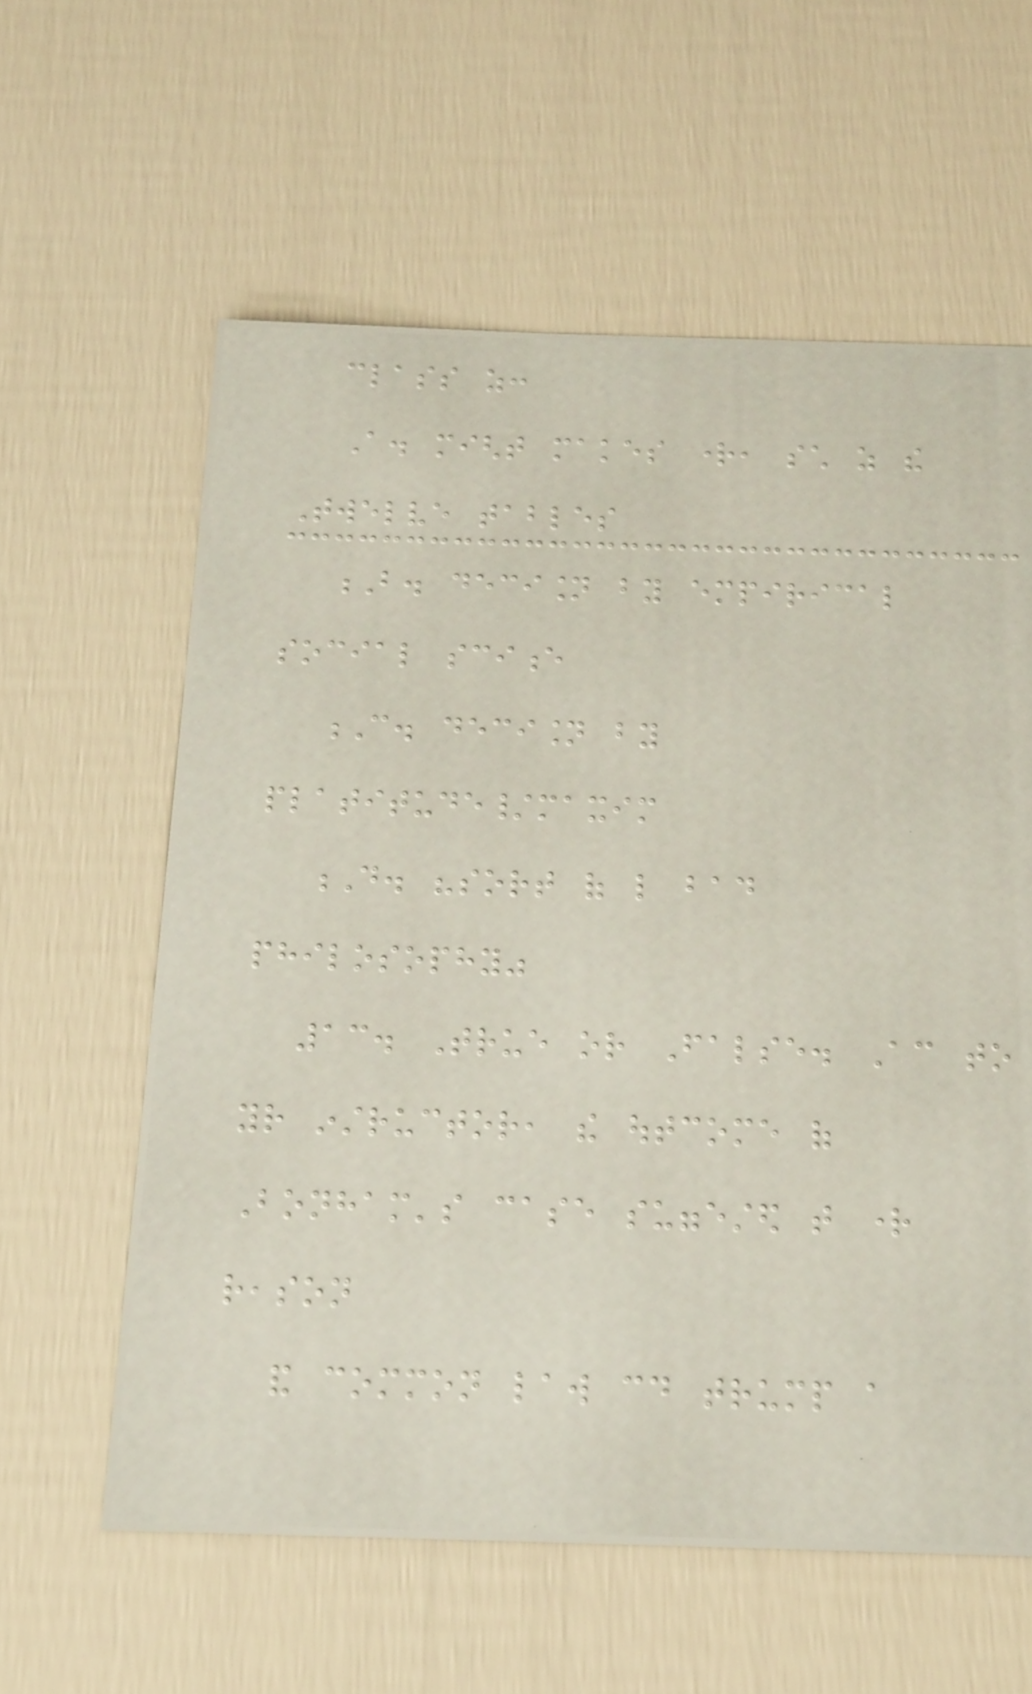class as:
A. might makes right, such as the
Twelve tables
B. decision by empirical
social science
C. decision by
platitude/maxim
D. "sort of like bad
philosophy"
13. True or False. According to
your instructor, the outcome of
Bonham's case suggested that right
reason
and common law could trump a
